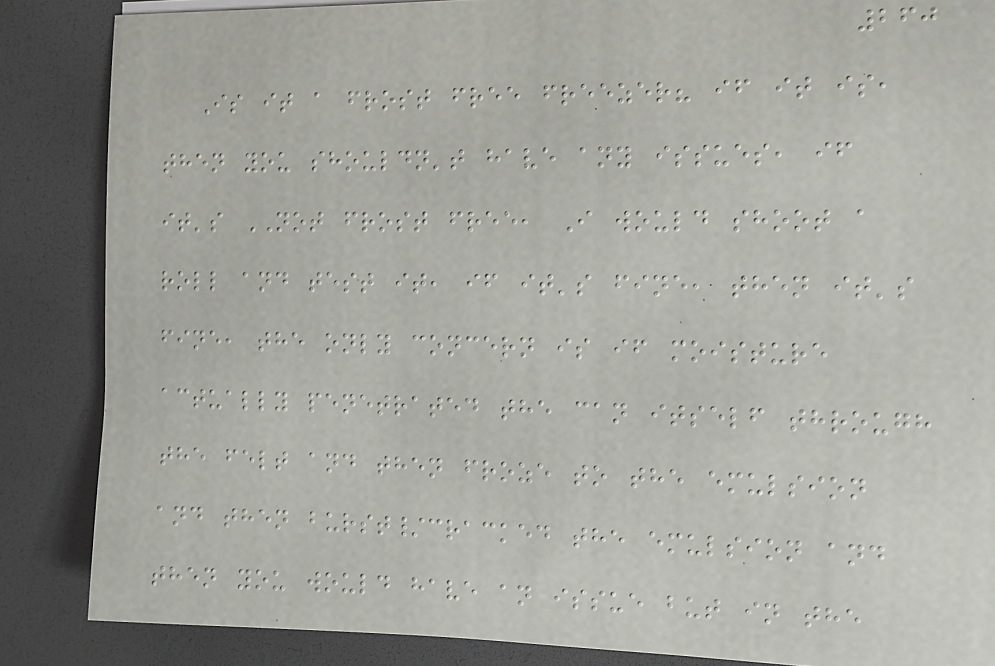260
Is it a frost free freezer? if it is,
then you shouldn't have any issues, if
it's NOT frost free, I would shoot a
roll and test it, if it's fine, then it's
fine, the only concern is if moisture
actually penetrated the can itself through
the felt and then froze to the emulsion
and then burst/cracked the emulsion and
then you would have an issue but in the
